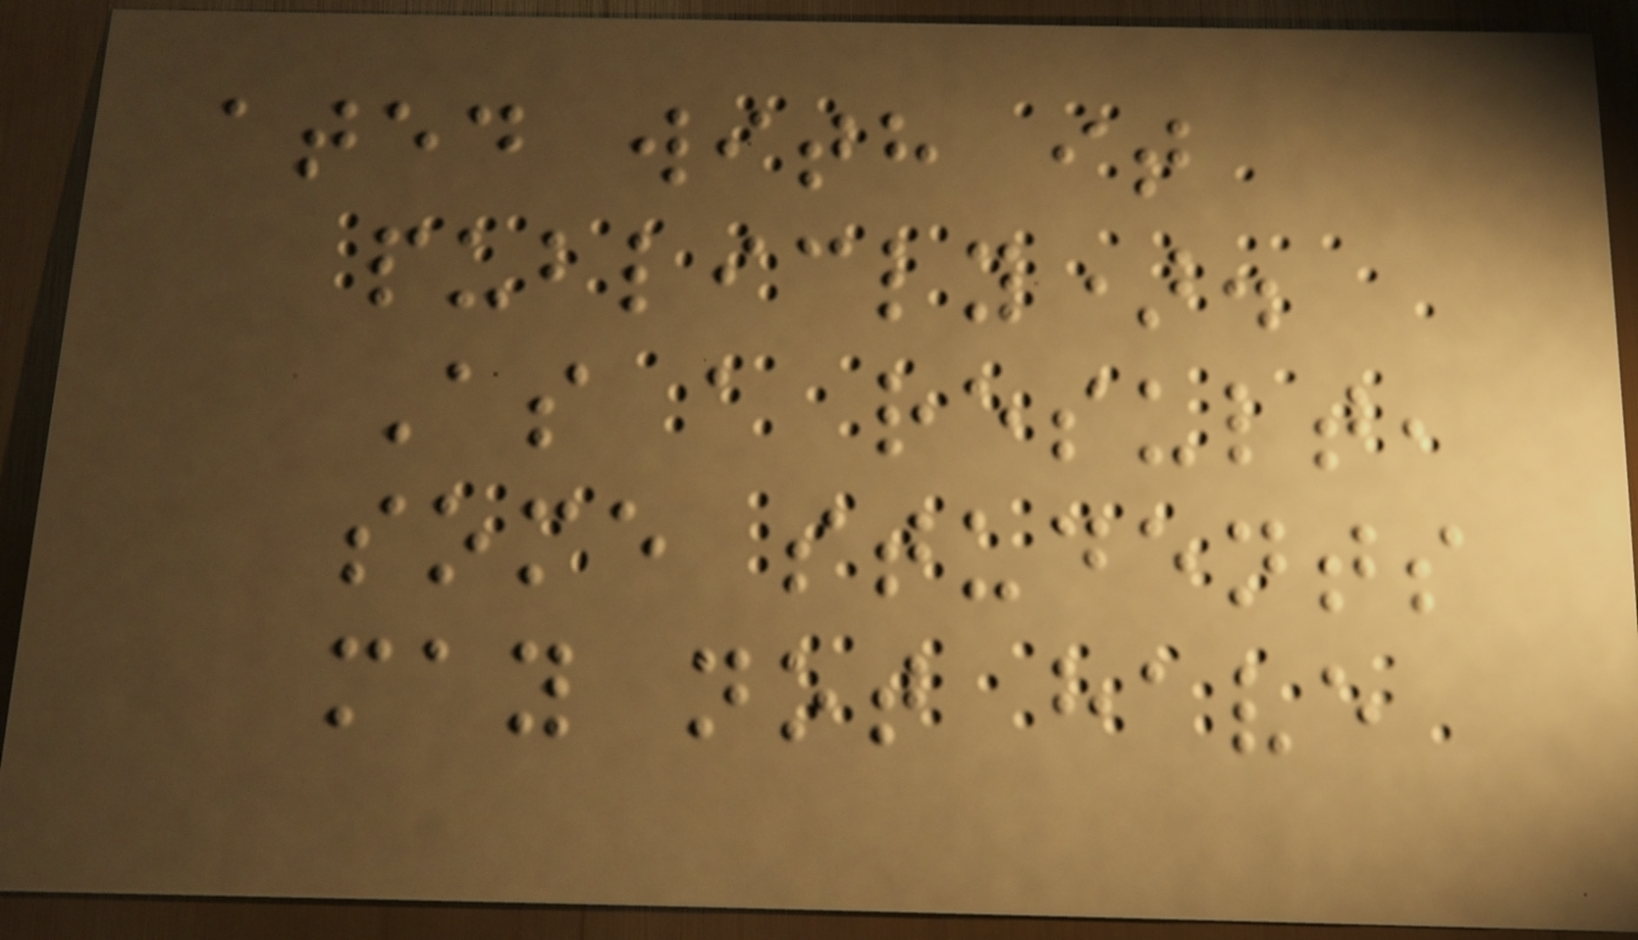ated with it
publicly).
As a result,
some students
may not have
